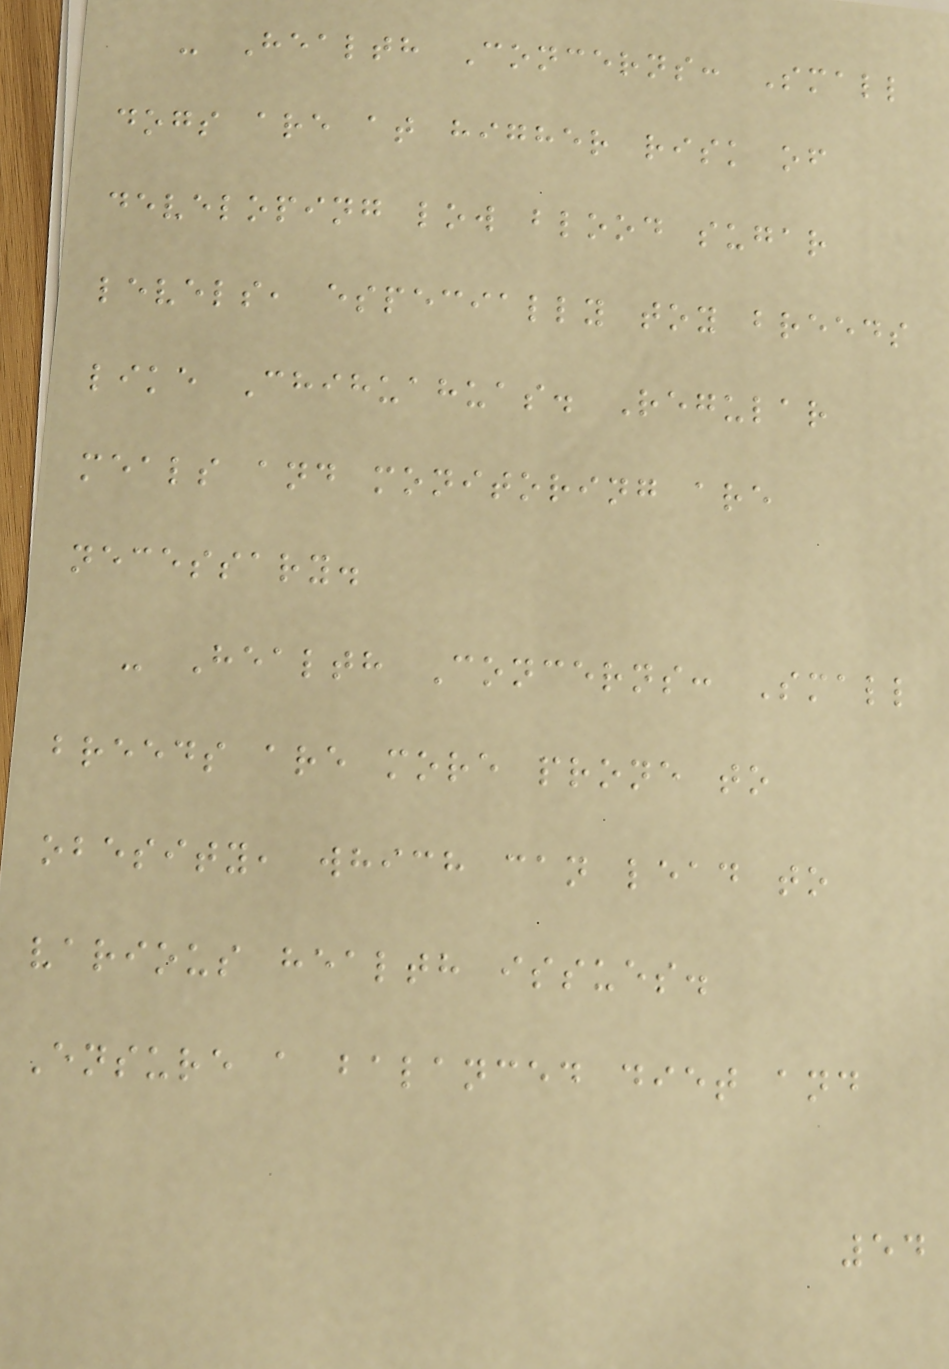- Health Concerns: Small
dogs are at higher risk of
developing low blood sugar
levels, especially toy breeds
like Chihuahuas. Regular
meals and monitoring are
necessary.
- Health Concerns: Small
breeds are more prone to
obesity, which can lead to
various health issues.
Ensure a balanced diet and
54
